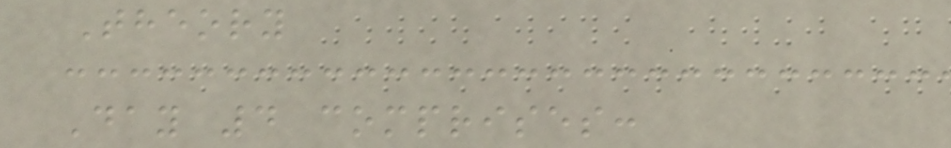Theory
Day 4 comprises:
